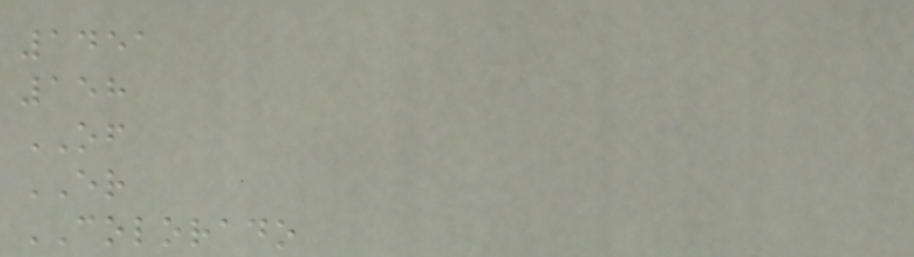1451
158
OF
ER
COLORADO
